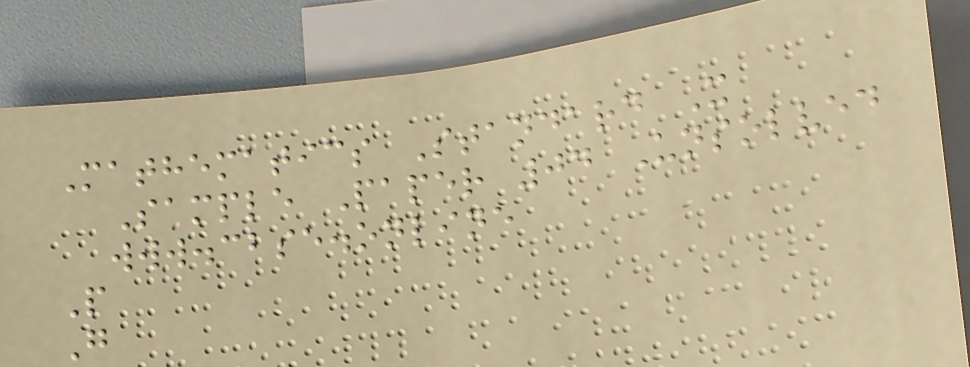Mathematics Standard X
Sample Paper 04 Unsolved
www.cbse.online
P
G
